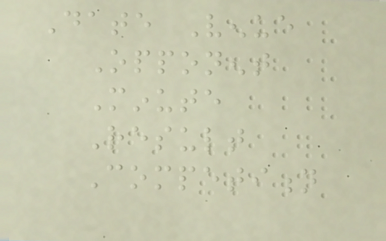Date Venue
Opponent
Minute
Result
Competition
